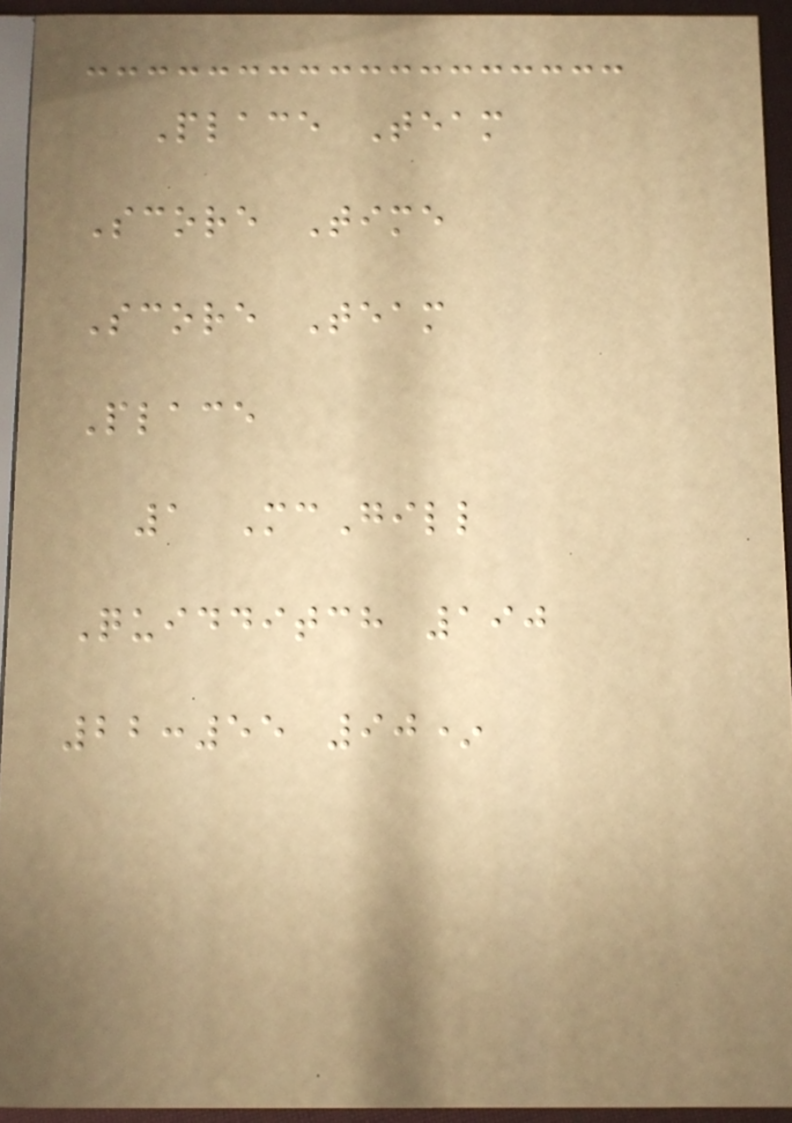Place Team
Score Time
Score Team
Place
1 McGill
Quidditch 190
22:55 90*
